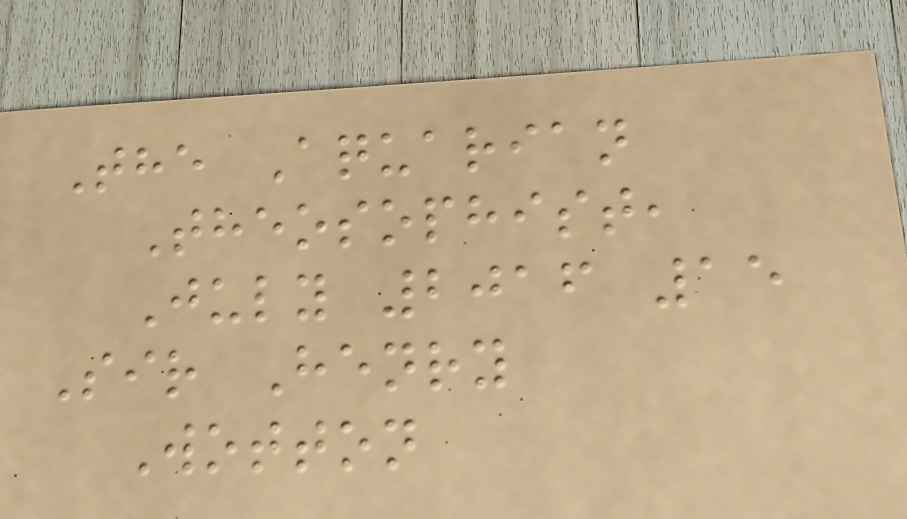The Aquarian
Theosophist,
July 2016 15
Sir Henry
Wotton
